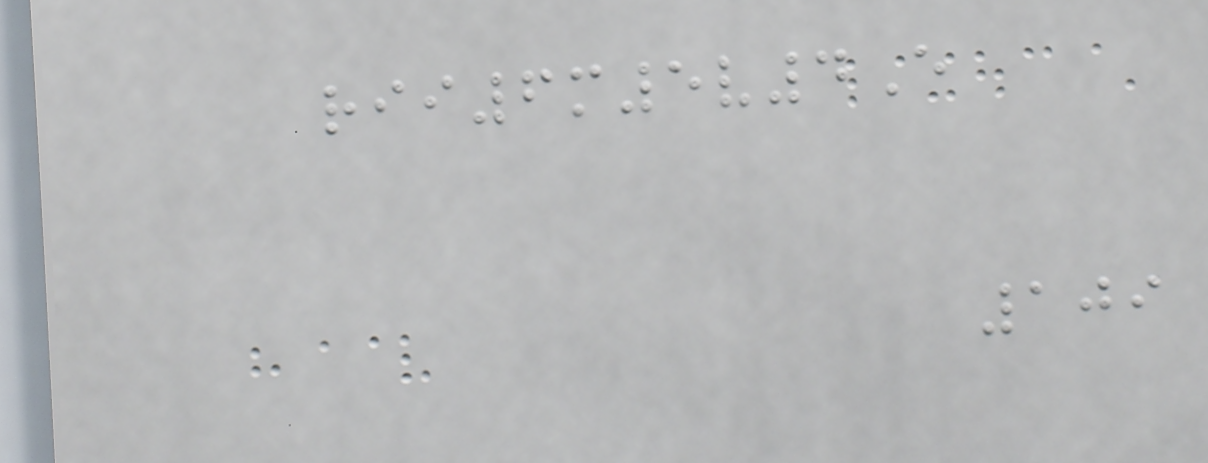rii6m5v4E
109
